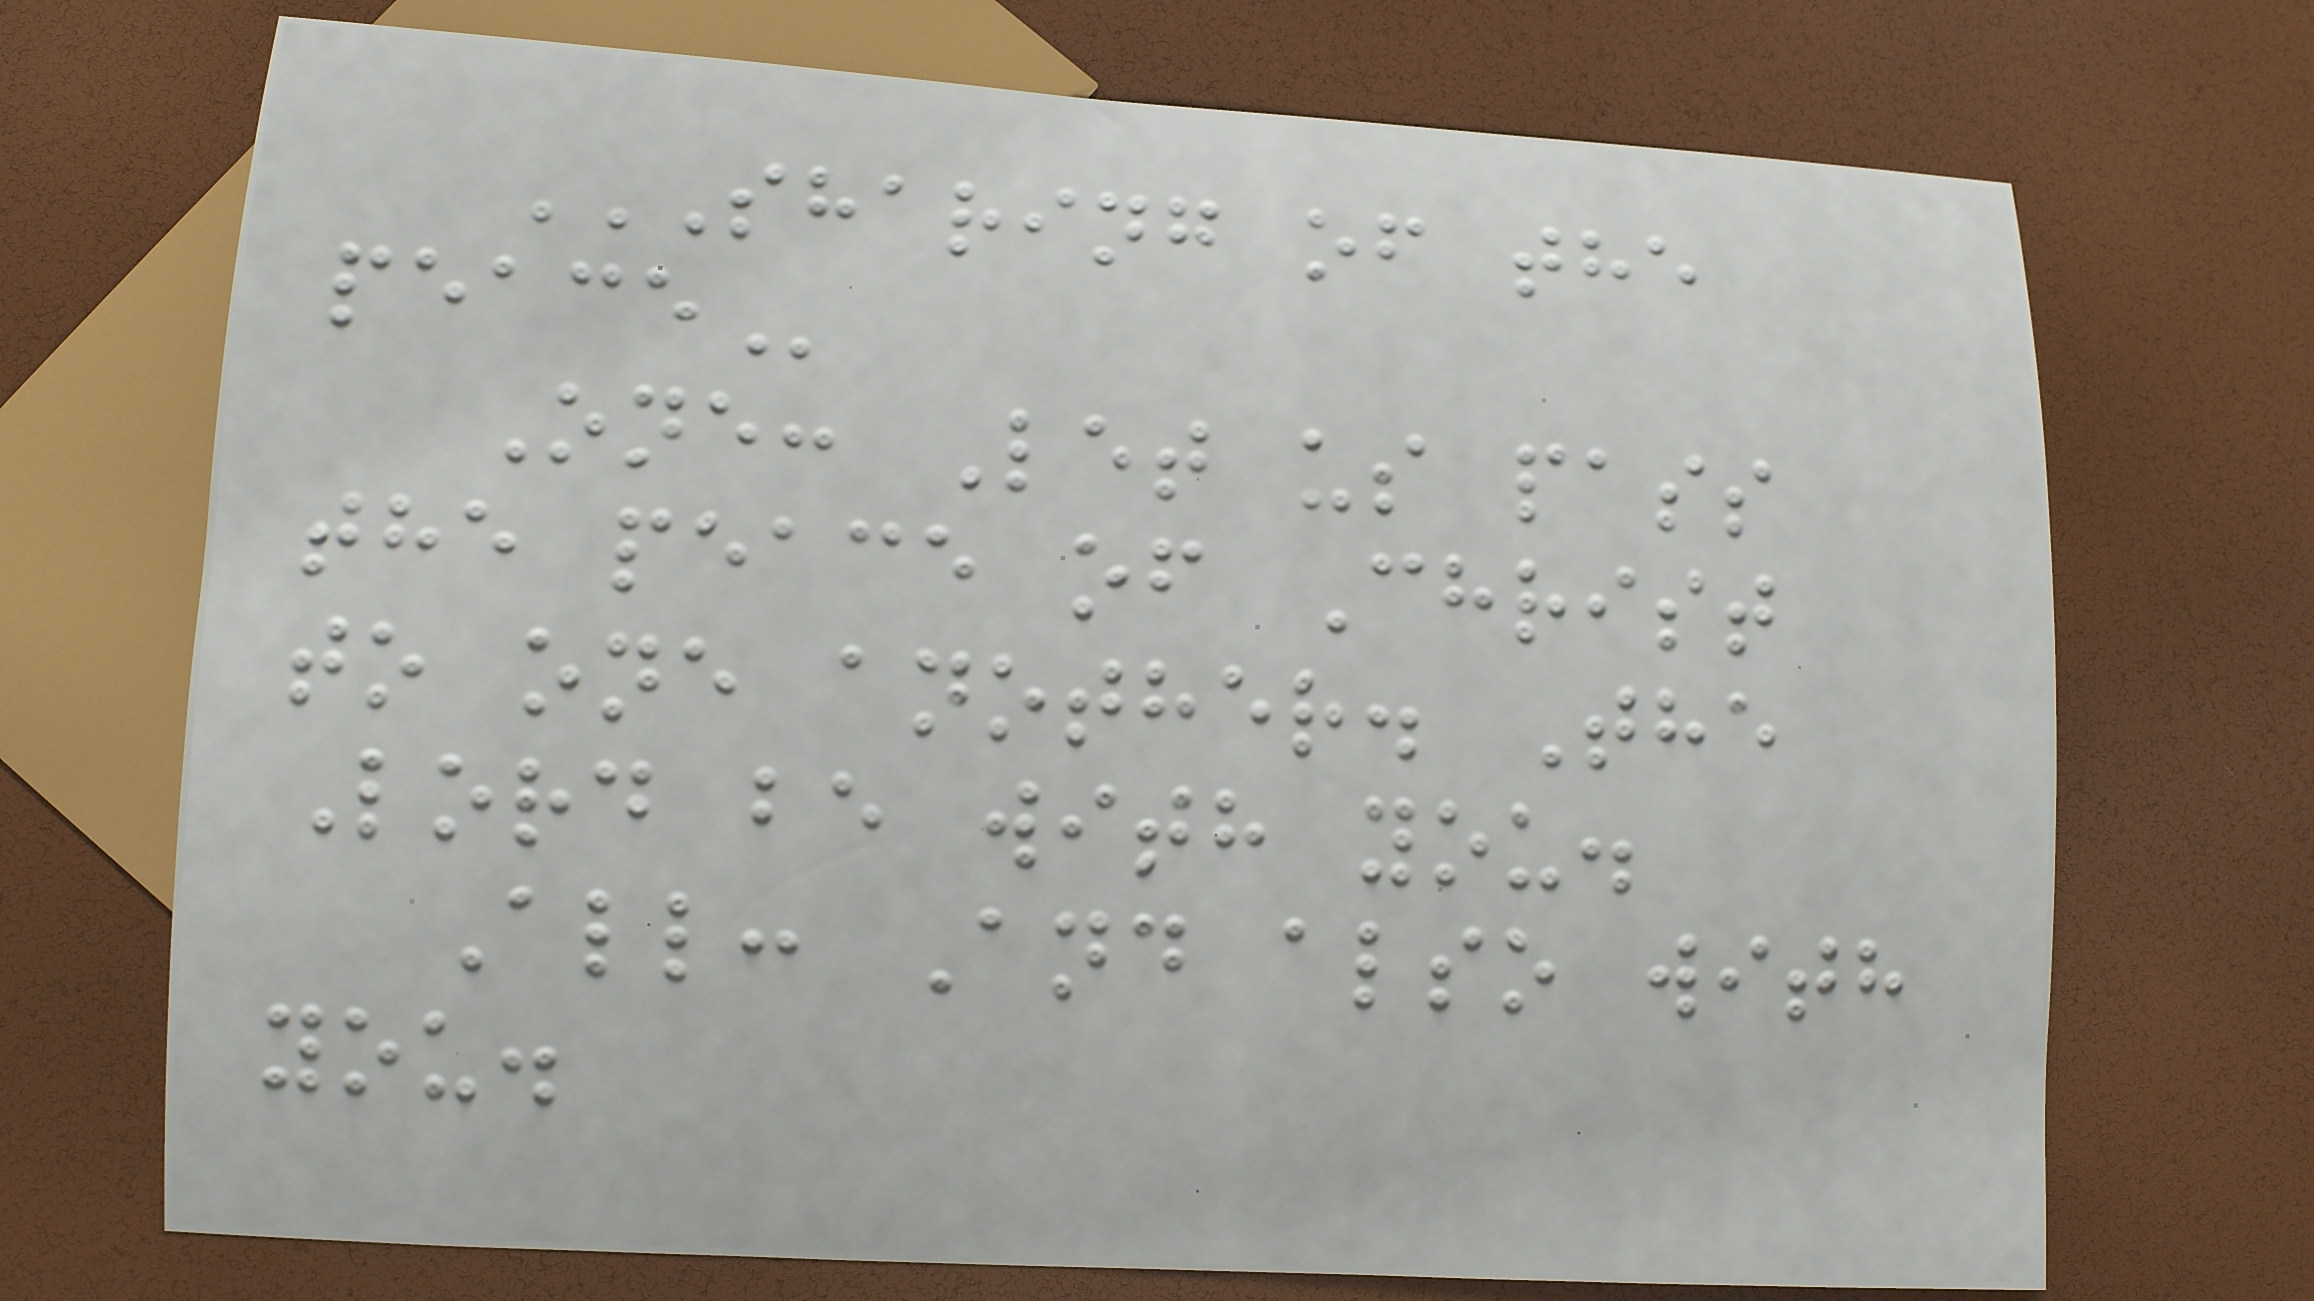SHARING OF THE
PEACE
One: Let us pass
the peace of Christ
to one another. The
Lord be with you.
All: And also with
you.
